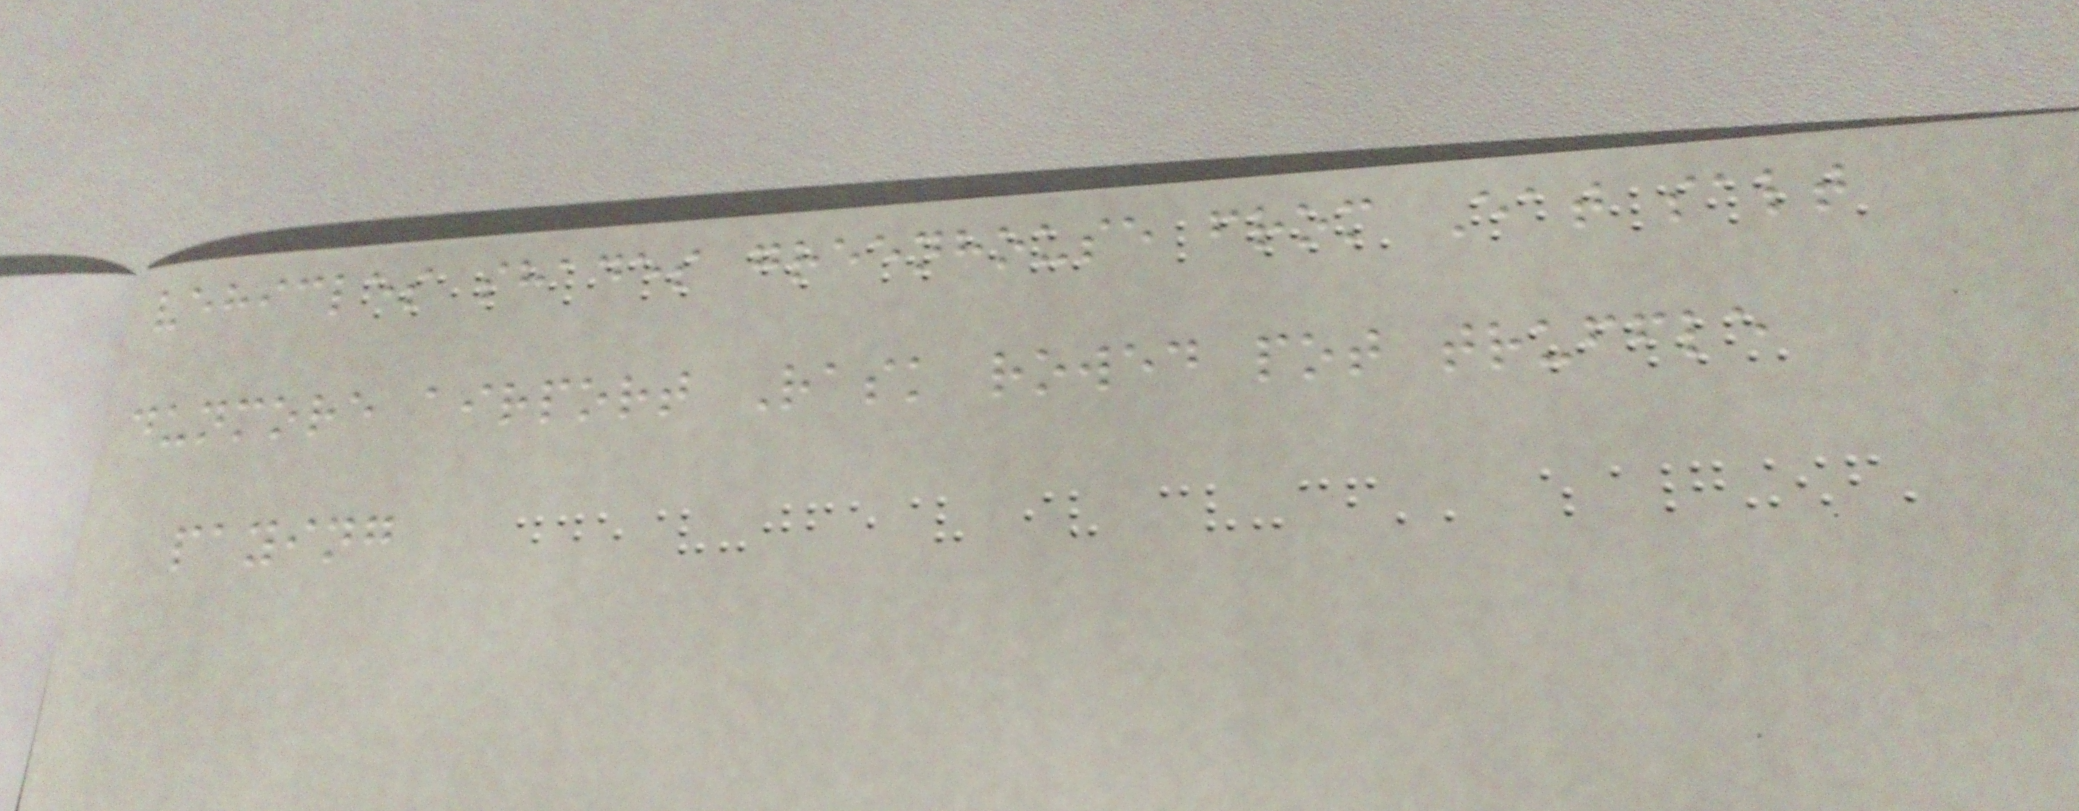vehicles shades greenhouse from Eat salt
dunmore airport Rask rowed pot truffle
paying
